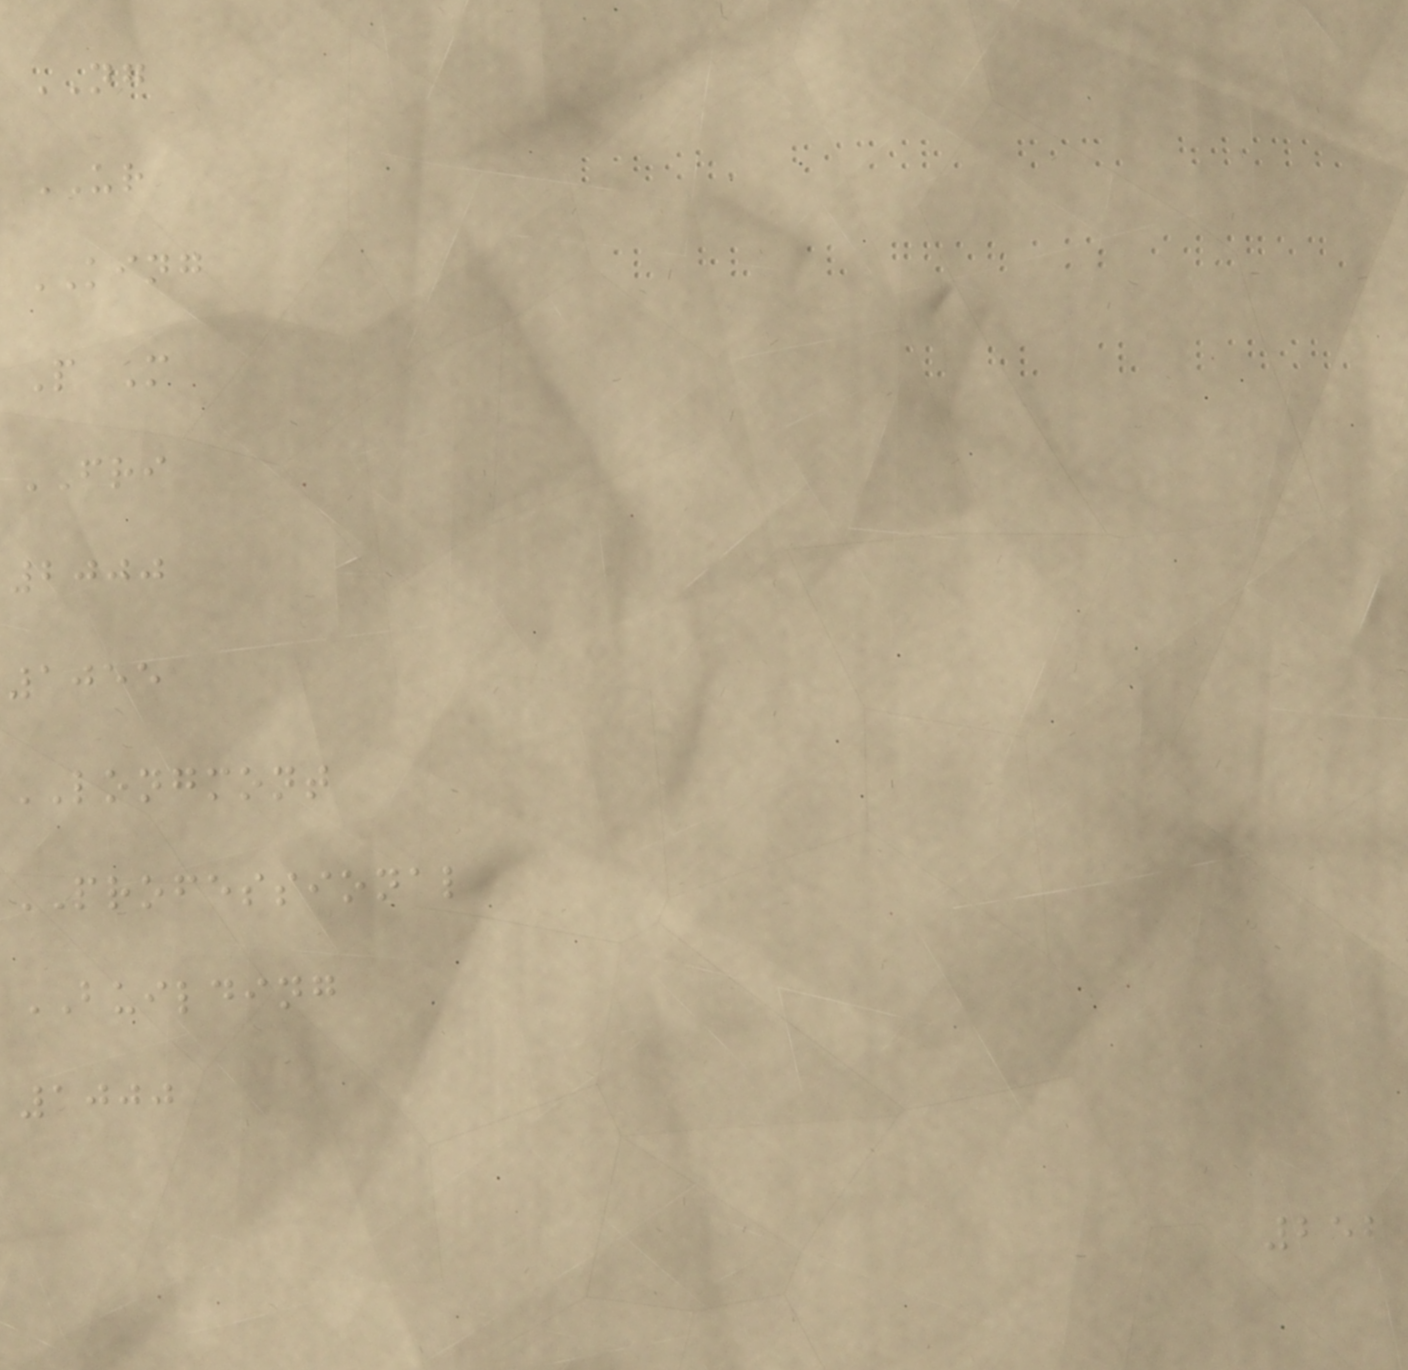NG
UR
KING
P M
FRI
2000
1055
LONGMONT
PROFESSIONAL
BUILDING
1000
252
